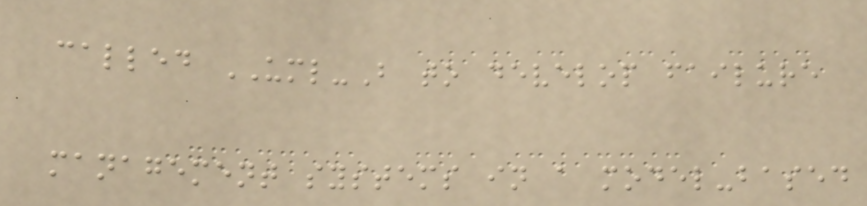called UML-B to develop failure
management systems in a model-based
